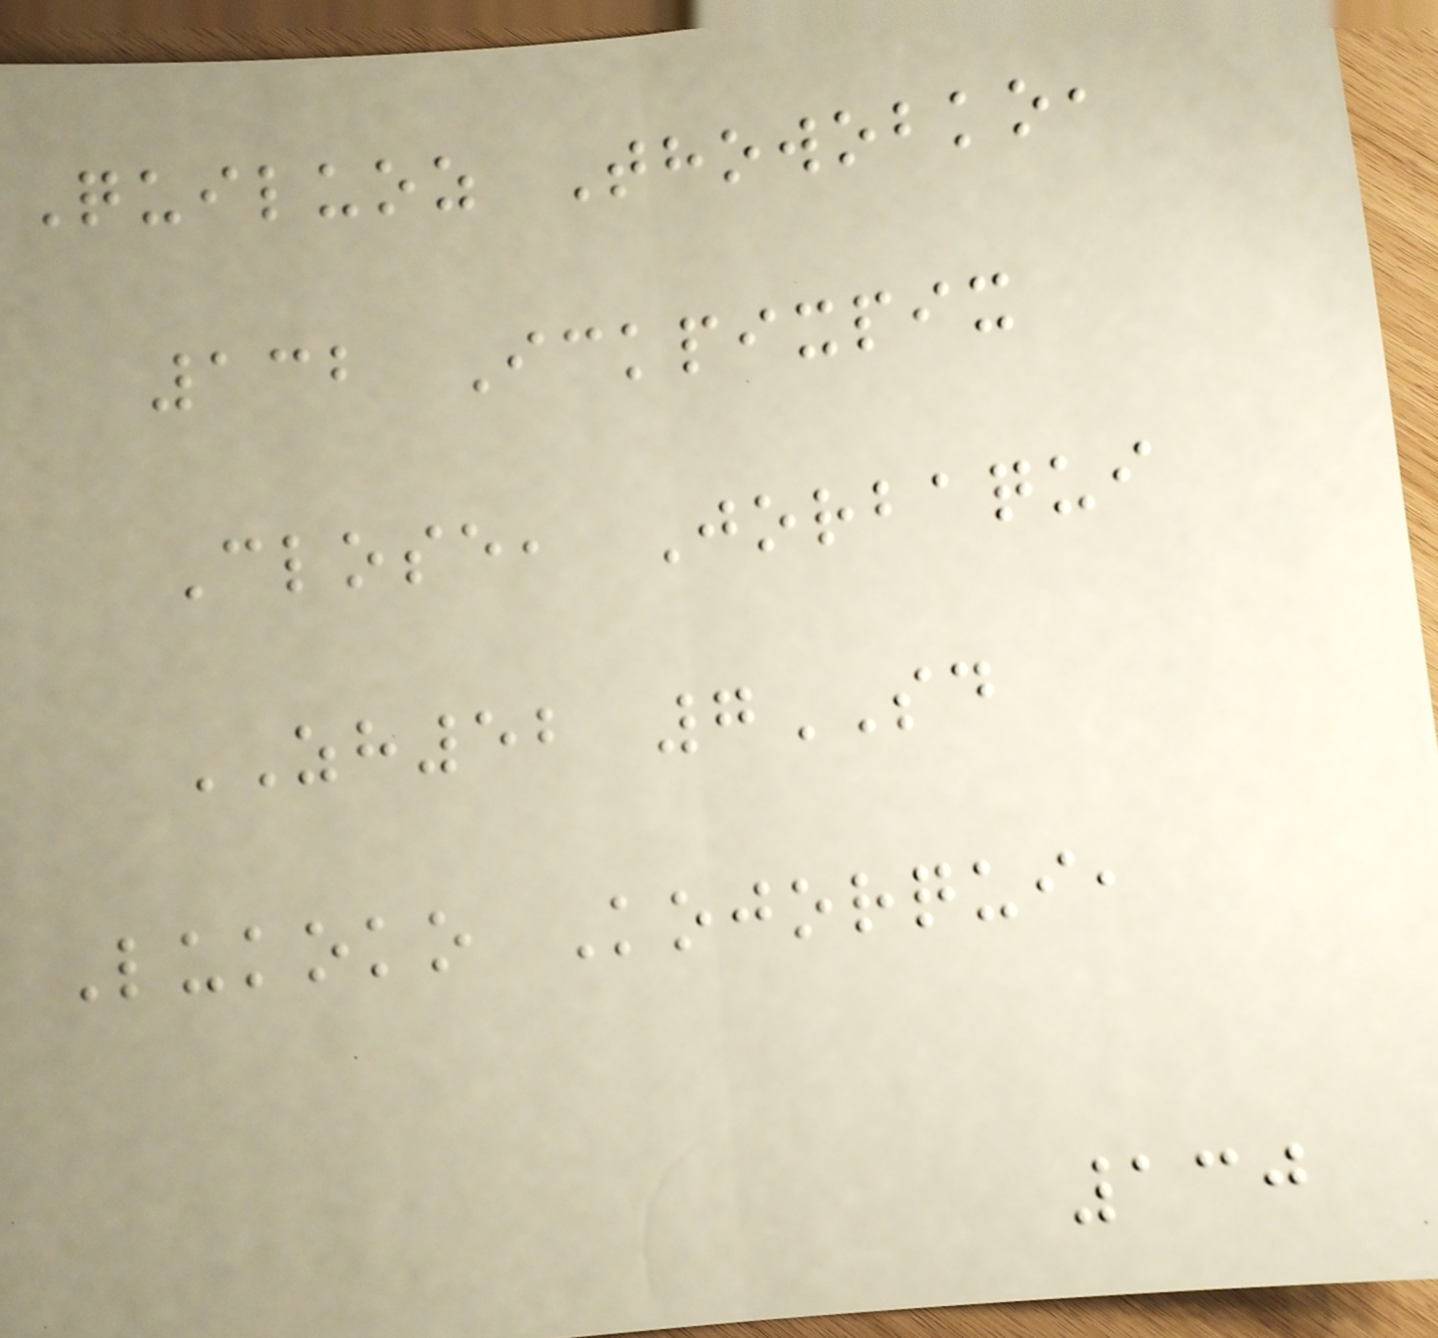Quiluoz Thowobko,
132 Ickpixpix
Close, Jorbaqui
ZH52 7SD
Lukoko Kojorqui,
130
